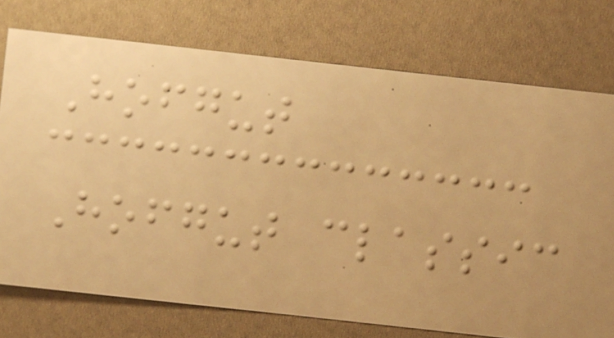Hofgut
Hofgut classic
